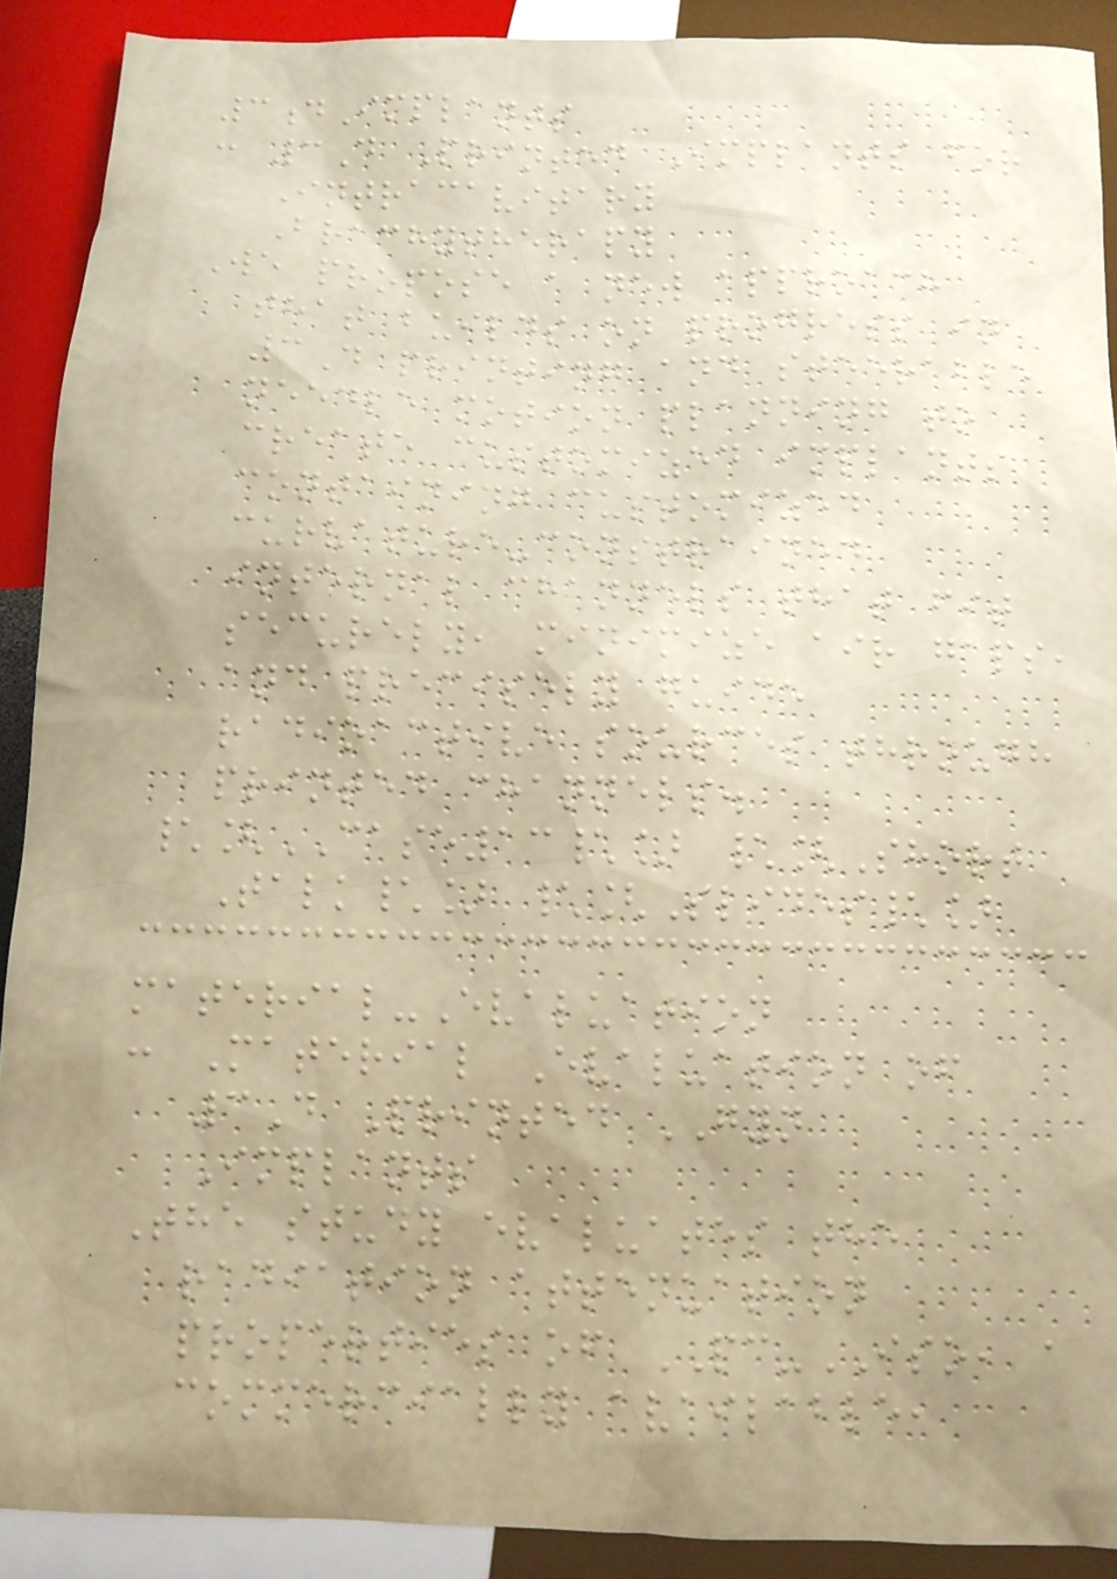3dImplants
: 3D Printed Implants for
Intracavitary
Brachytherapy
We propose a new approach
that builds on progress in
3D printing and steerable
needle motion planning to
create customized implants
containing customized
curvature-constrained
internal channels that fit
securely, minimize air gaps,
and precisely guide
radioactive sources through
printed channels.
\[CASE13\] \[Short
Talk\] \[Slides\]
material-Evaluation
: Material Evaluation of
3D Printed GYN
Implants
The study evaluates the
radiation attenuation
properties of PC-ISO, a
commercially available,
